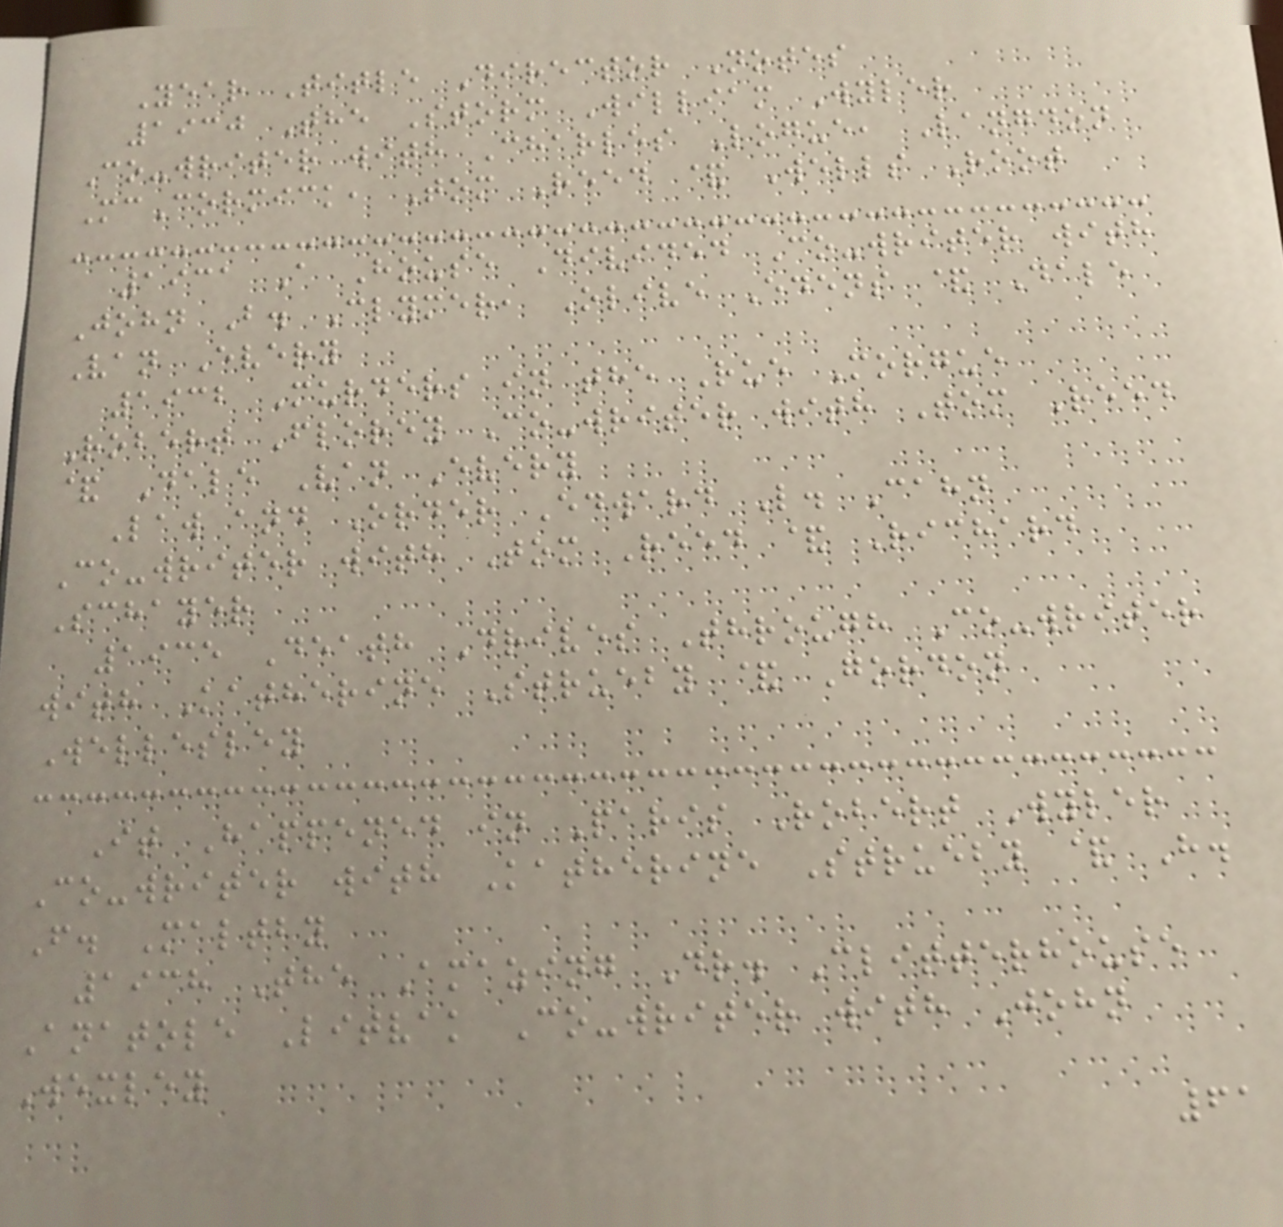Year Title Director Notes
1930 The Storm William Wyler
Co-writer with Charles Logue, Langdon
McCormick, Tom Reed & Wells Root
1931 A House Divided Co-writer with
John B. Clymer, Olive Edens & Dale
Van Every
1932 Murders in the Rue Morgue
Robert Florey Co-writer with Tom Reed
& Dale Van Every
Law and Order Edward L. Cahn
Co-writer with Tom Reed & Richard
Schayer
1935 Death Drives Through Co-writer
with Katherine Strueby & Gordon
Wellesley
It Happened in Paris Robert Wyler
Co-writer with Katherine Strueby & H.
F. Maltby
1938 The Amazing Dr. Clitterhouse
Anatole Litvak Co-writer with John
Wexley
61
